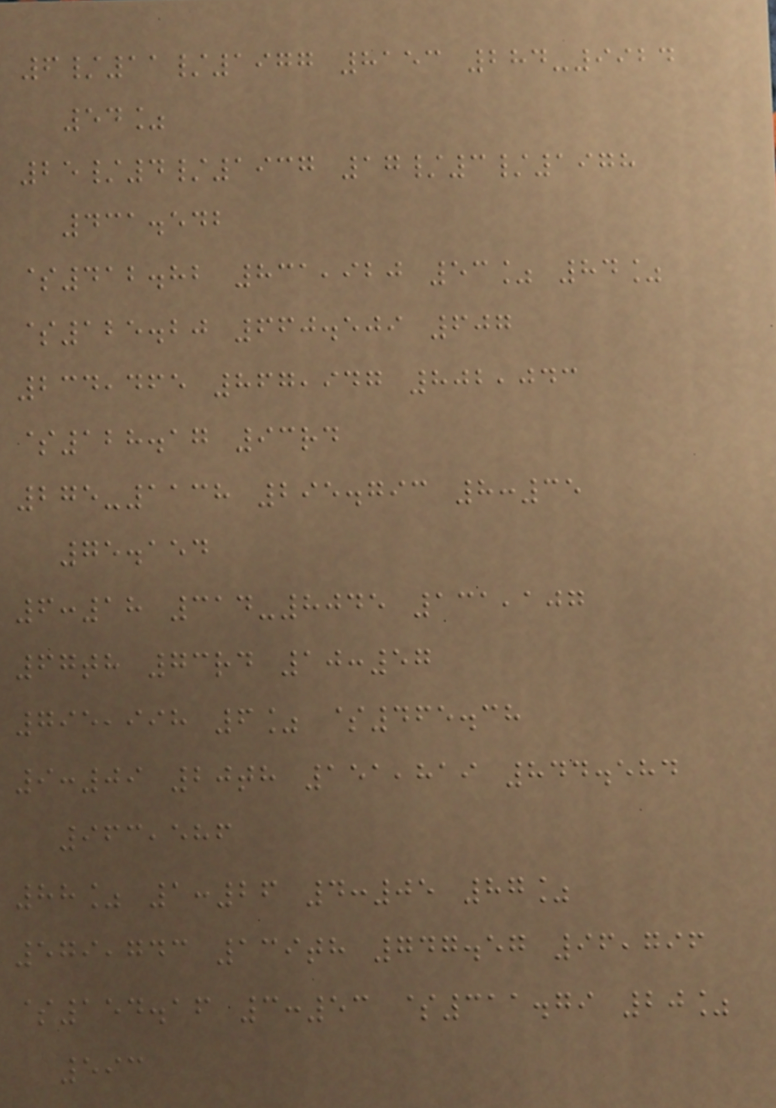6/11/1977 8153 284-9924
54%
25/4/1937 17/3/1978
431.542
$412.82 831,920 53% 84%
$125.20 660.509 607
234,465 867,947 802,043
$128.17 93rd
275-1138 295.793 8:35
75.154
6:18 314-8045 131,107
67th 73rd 10:57
795,998 6% $465.38
9:09 20th 151,819 844.584
963,586
88% 1:26 4:05 87%
579,743 139th 747.57 96,796
$154.16 3:53 $311.79 20%
593
